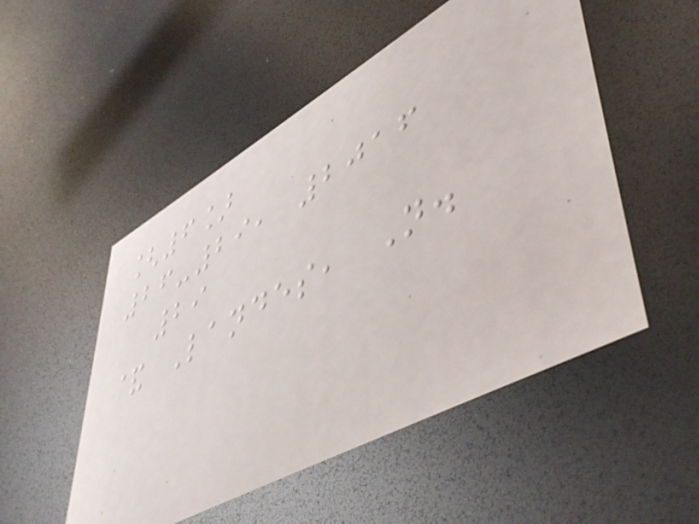[6]
26-29, 2016
29
& Landes, N.
